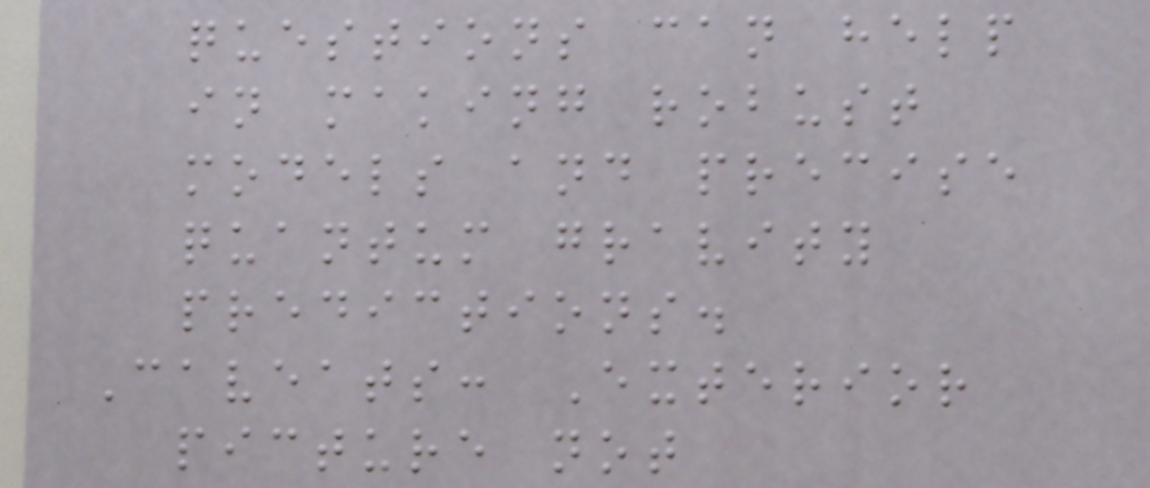questions can help
in making robust
models and precise
quantum gravity
predictions.
Caveats: Exterior
picture not
